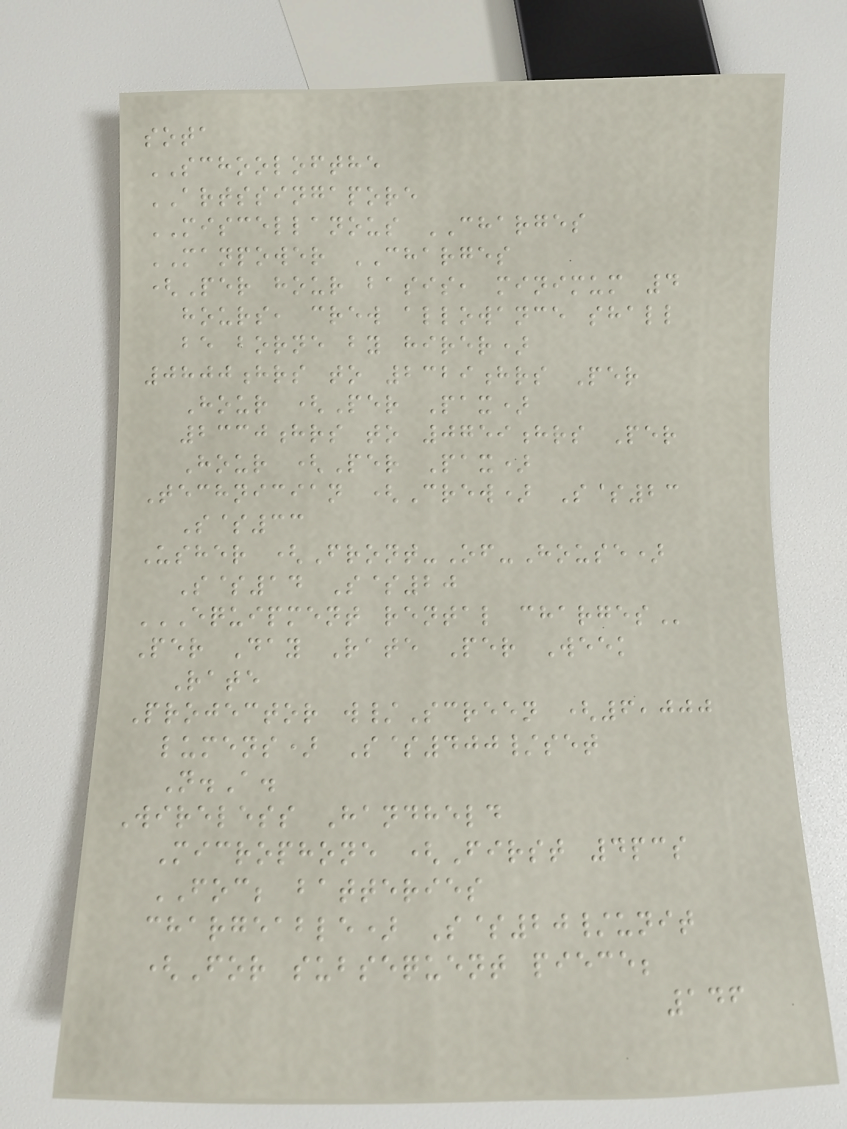sota
SCHOOLOFTHE
ARTSSINGAPORE
MISCELLANOUS CHARGES
MANPOWER CHARGES
(Per hour basis, minimum 4
hours, crew allowance shall
be borne by hirer)
0800hrs to 2329hrs Per
Hour (Per Pax)
2330hrs to 0759hrs Per
Hour (Per Pax)
Technician (Crew) S$23
S$33
Usher (Front-Of-House)
S$14 S$20
EQUIPMENT RENTAL CHARGES
Per Day Rate Per Week
Rate
Projector w/Screen (6,000
lumens) S$400/set
N.A.
Wireless Handheld
Microphone (First 4pcs
FOC; batteries
chargeable) S$20/unit
(For subsequent piece;
146
